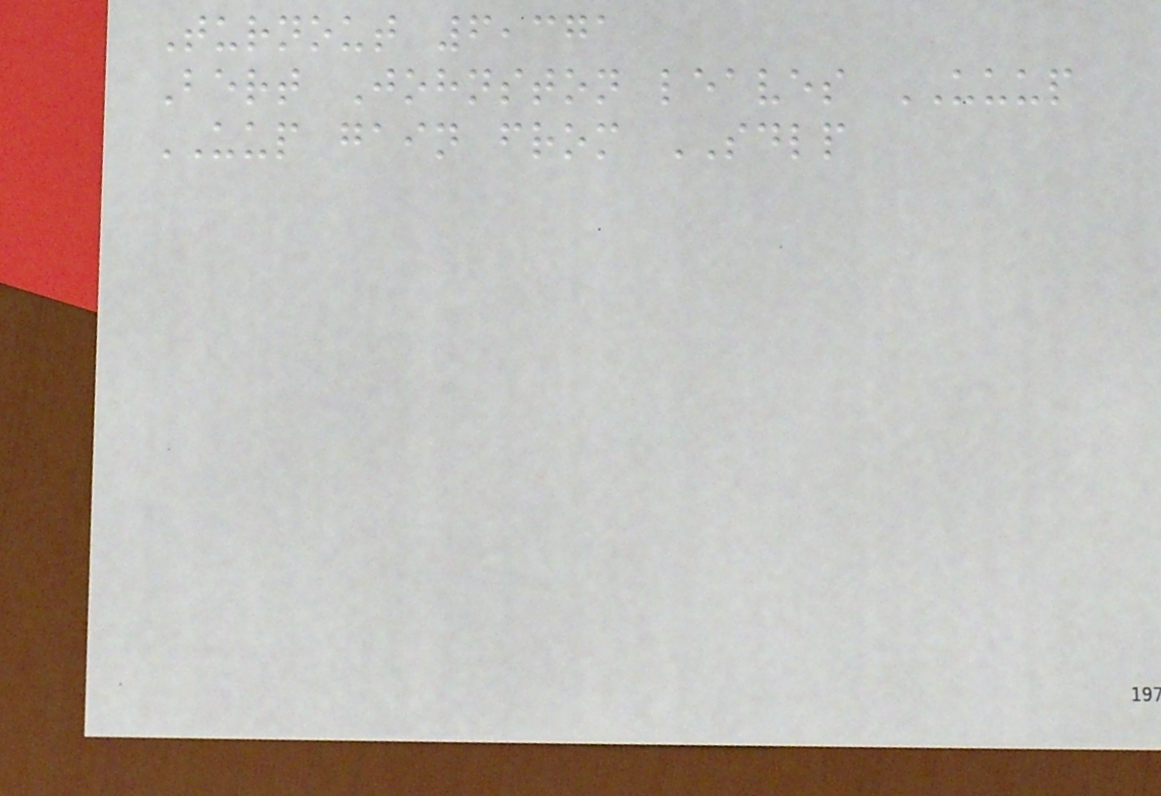Turnout 6,371
Bert Johnston leaves UUUP
UUP gain from SDLP
